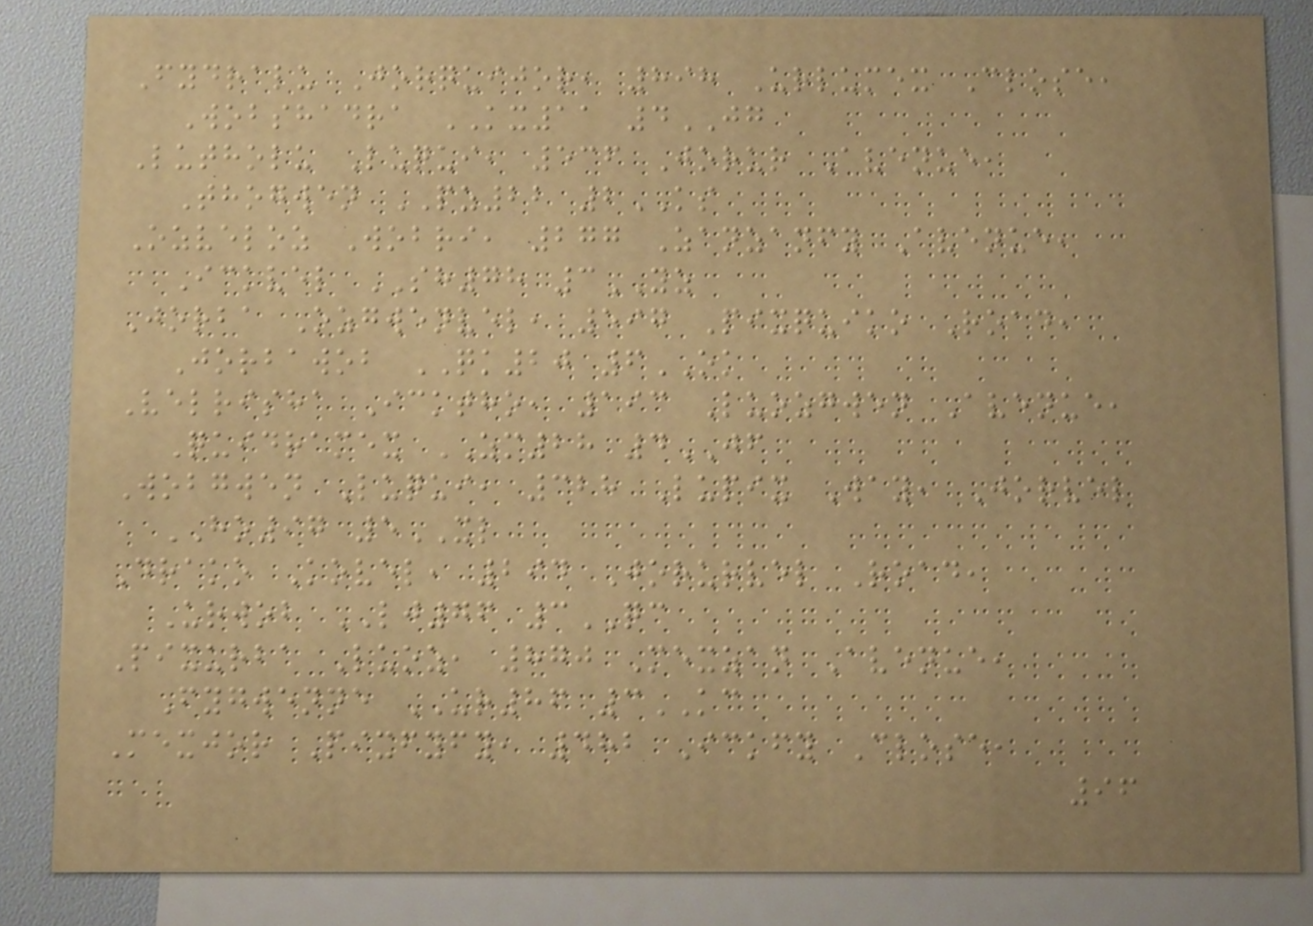Fydralu Jorquijor, 898 Urlumex Close,
Wobshadra KX11 4JG
Lutholu Luqui, 536 Jorur Avenue,
Thogwen PZ22 2KS
Ozveloz Wobri, 277 Zanzanfy Avenue,
Ickvel SH78 3YZ
Jorba Ozgwenvel, 597 Pixquiko Road,
Jorbawob QK20 6OK
Velrisha Icktho, 193 Luozgwen Avenue,
Quidramex ZM28 4JF
Wobgwen Luqui, 328 Lupix Way, Jorvel
HO97 5XL
Drako Kovel, 294 Jorurvel Road,
Urwob LJ76 3QC
Pixurba Luoz, 870 Mexzan Avenue,
Fygwenne UR86 3KC
Mexjor Pixfyfy, 482 Ickfy Close,
96
